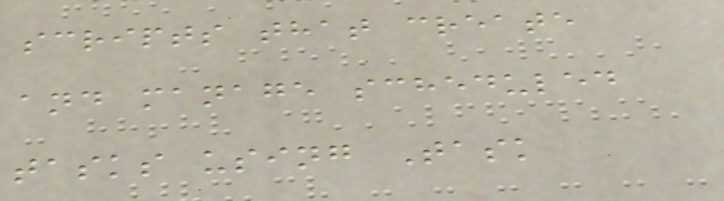scripts that create
and manage scheduled
tasks using Task
